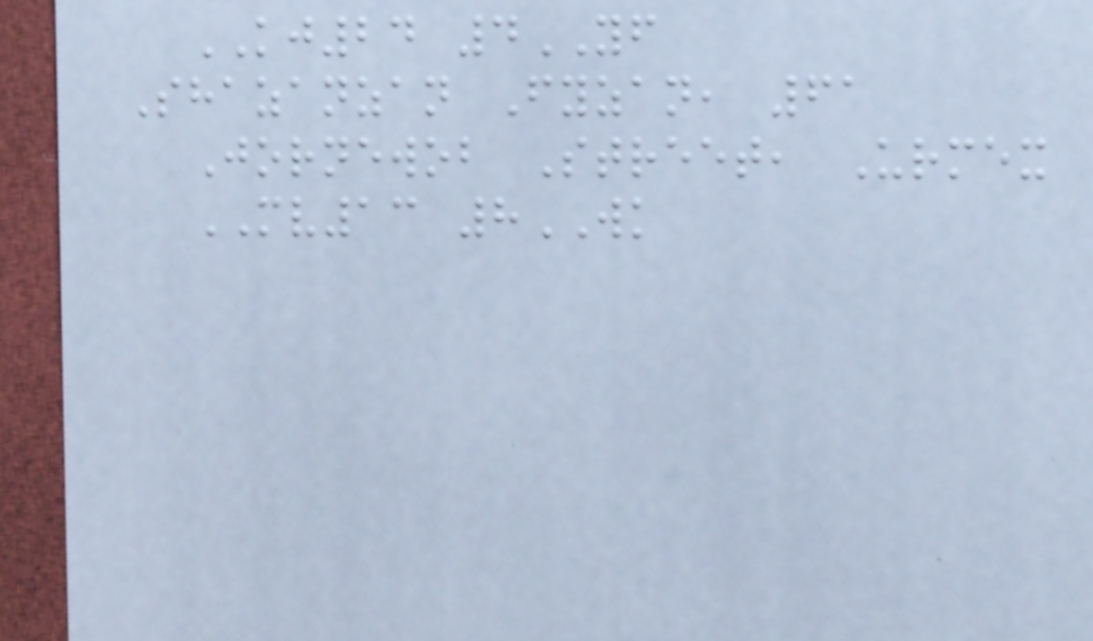KJ24 4YF
Shazanzan Fyzan, 61
Jornewob Street, Urmex
MV13 8WK
